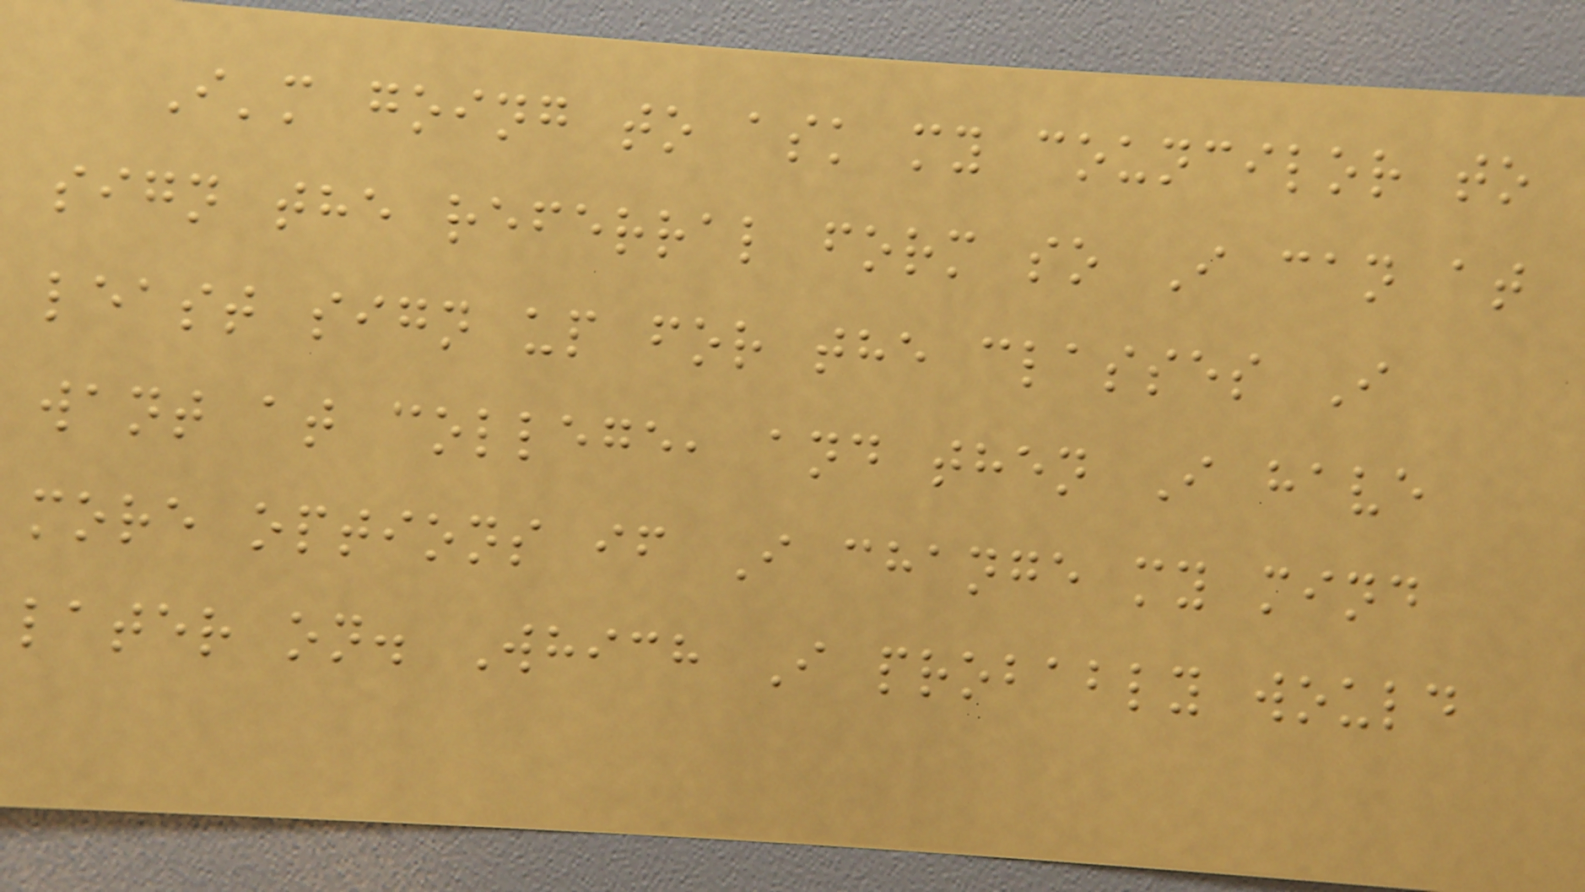I'm going to ask my councilor to
sign the referral form so I can at
least sign up for the classes I
want at college, and then I have
more options if I change my mind
later on. Which I probably would
